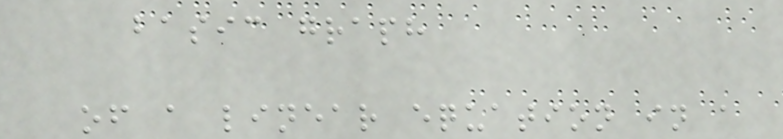basic graph
of a linear equation in a
